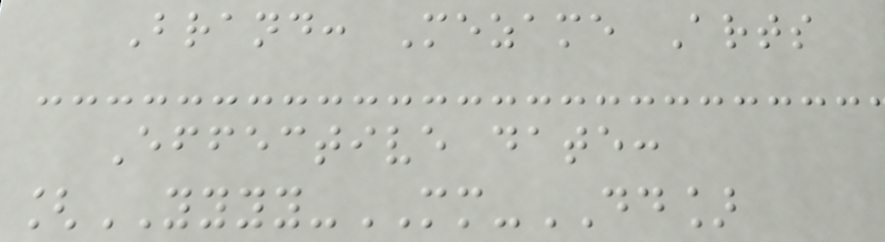Brand: Mezame Arts
Effective date:
[YYYY-MM-DD]
